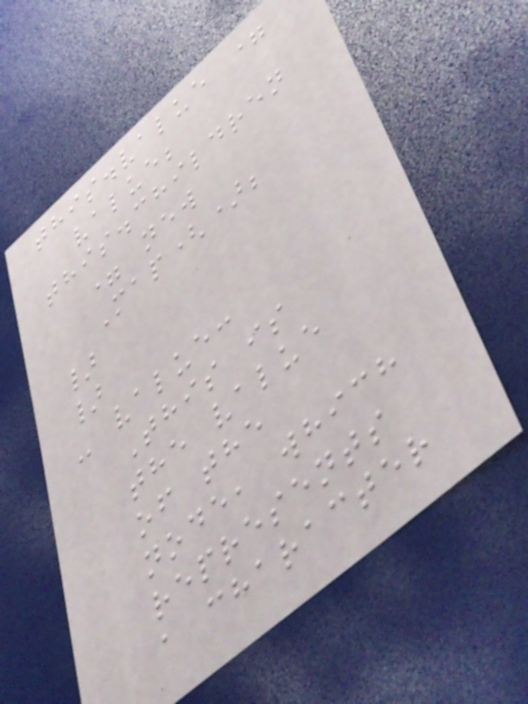this.value =
value;
this.children
= new
Map();
}
}
- value:
This is
the value
of the
node, which
represents
a character
